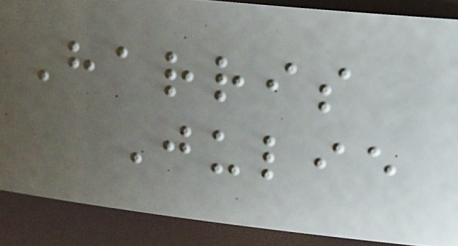Harris
Julie
